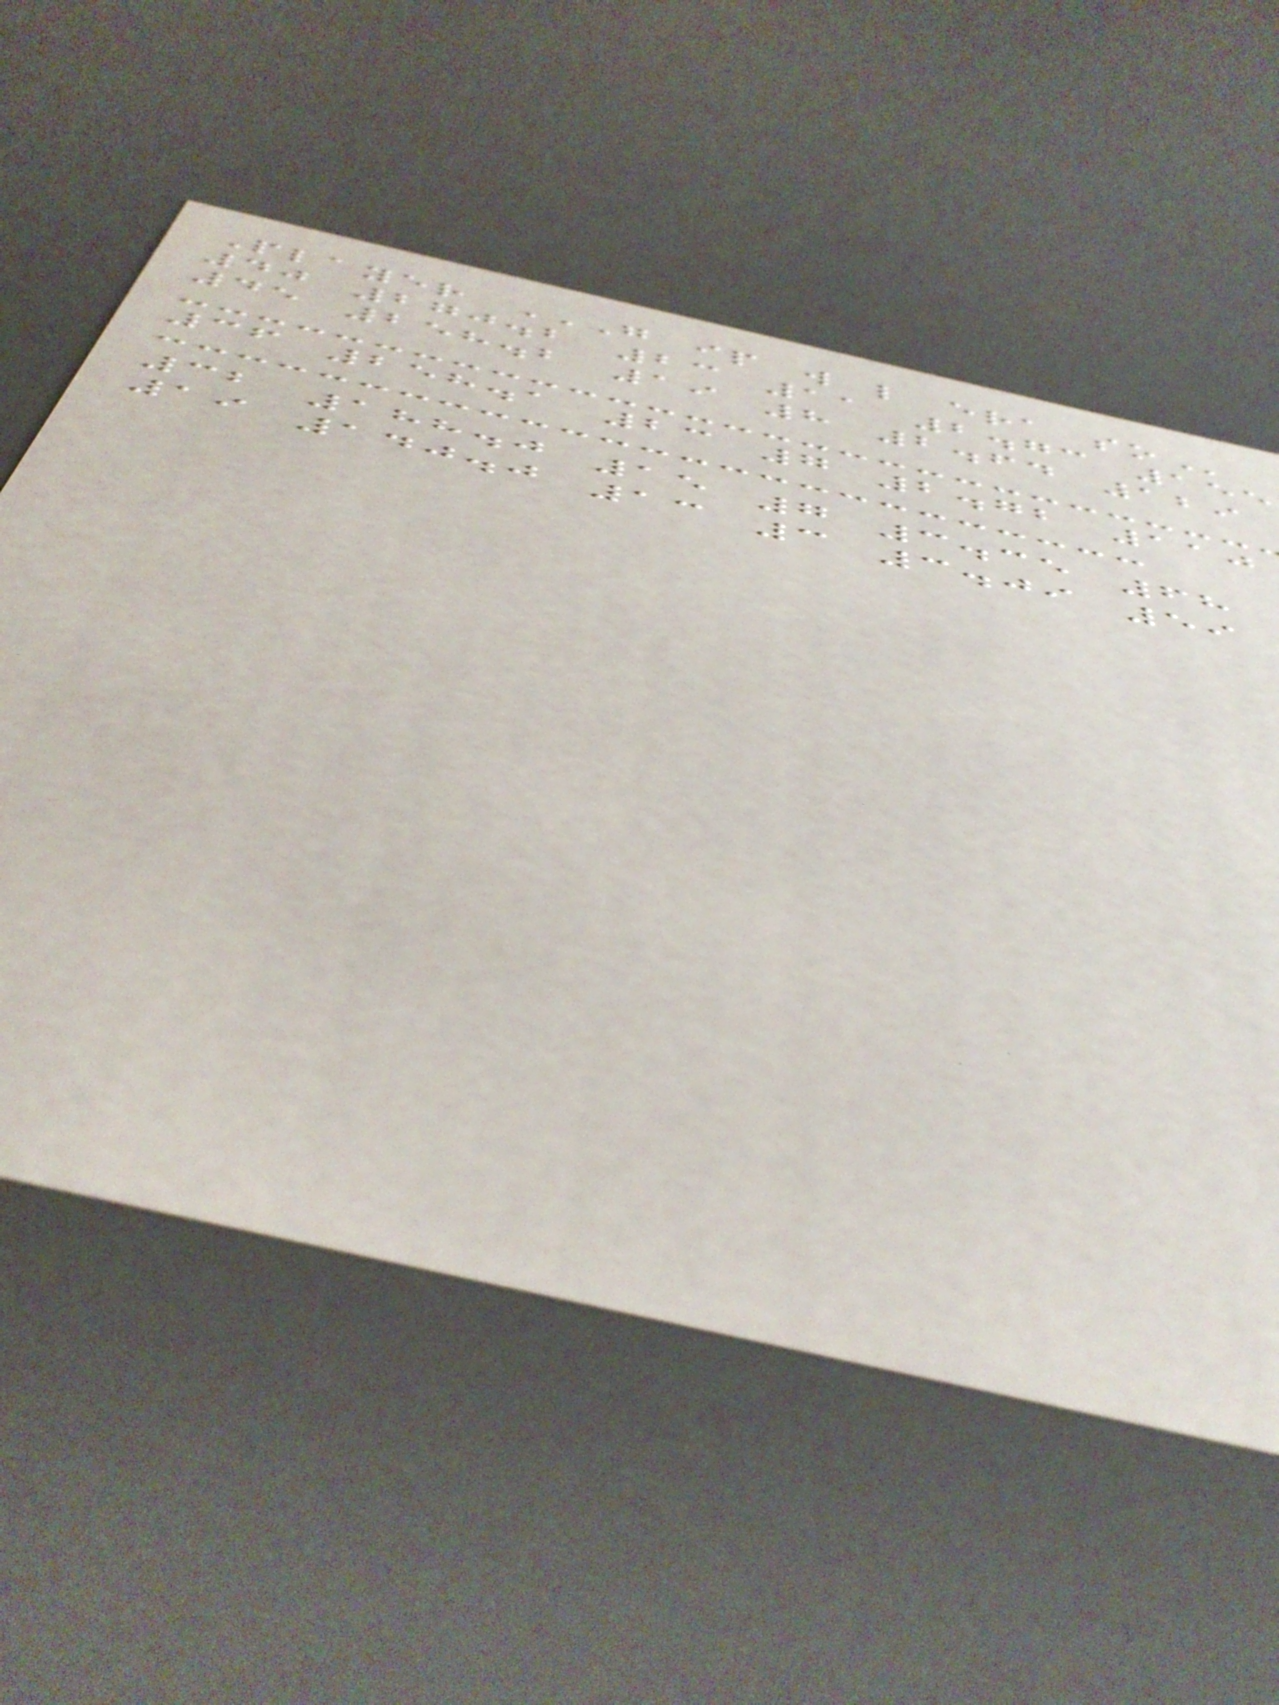Player G IP W L ERA SO
40 270.2 23 11 2.73 155
45 258.2 19 8 2.64 129
36 258.1 23 7 2.72 110
32 188.0 15 7 3.35 68
19 140.0 13 3 3.09 59
